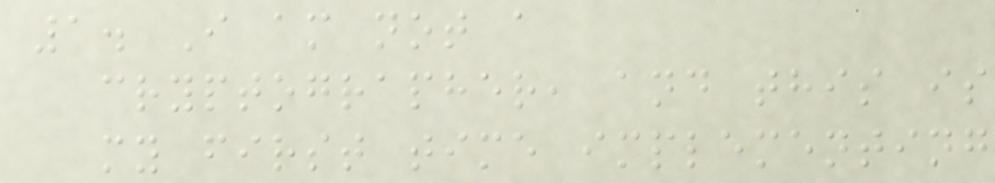1. I am not a
cryptographer, and this is
my first time implementing
